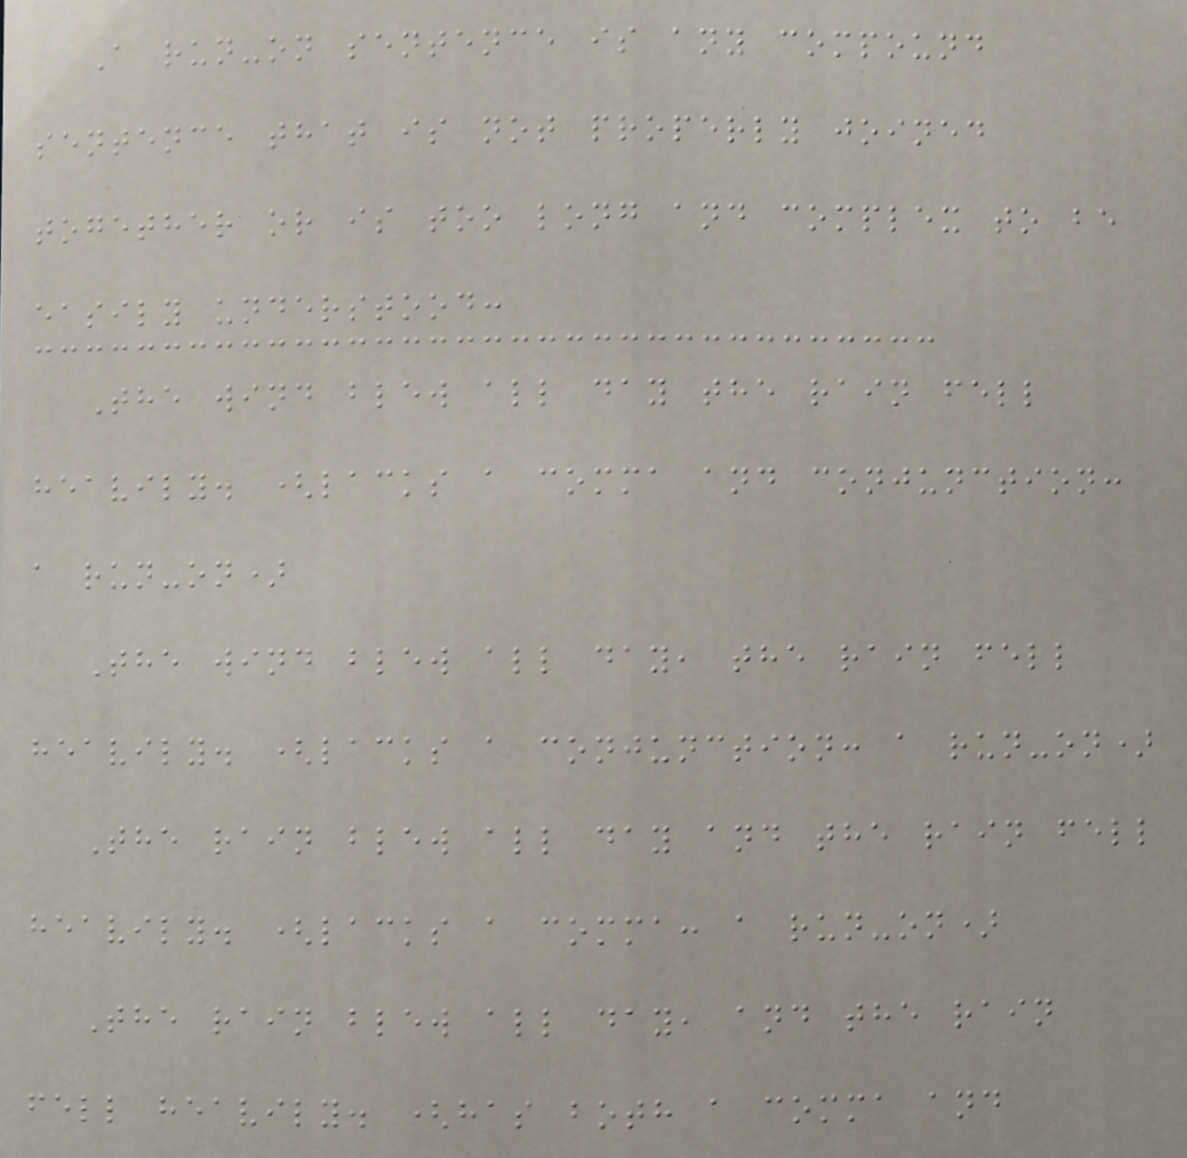A run-on sentence is any compound
sentence that is not properly joined
together or is too long and complex to be
easily understood:
The wind blew all day the rain fell
heavily. (lacks a comma and conjunction:
a run-on)
The wind blew all day, the rain fell
heavily. (lacks a conjunction: a run-on)
The rain blew all day and the rain fell
heavily. (lacks a comma: a run-on)
The rain blew all day, and the rain
fell heavily. (has both a comma and
